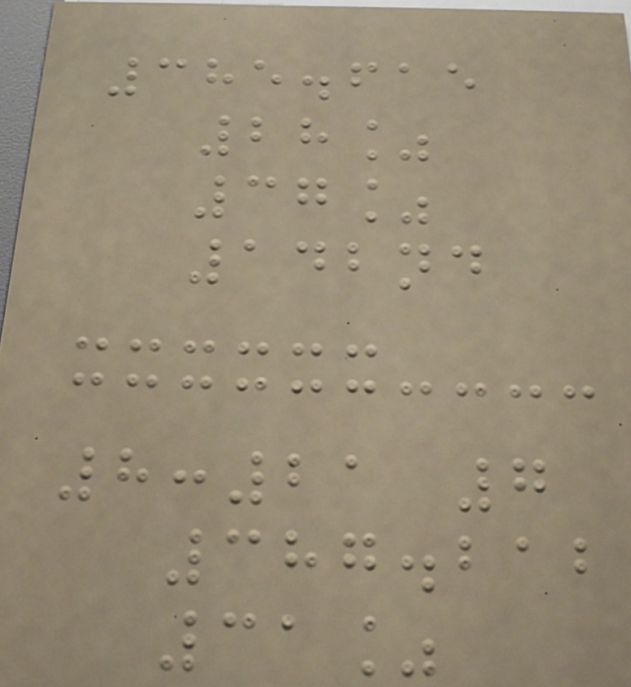385.615
28%
37%
142nd
8:21 7
387.212
31%
